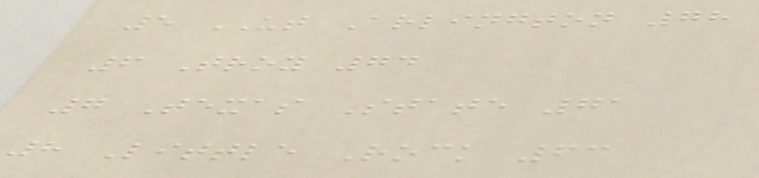5 UT Arlington 78
6 Troy 74
7 Texas State 71
8 Little Rock 63
